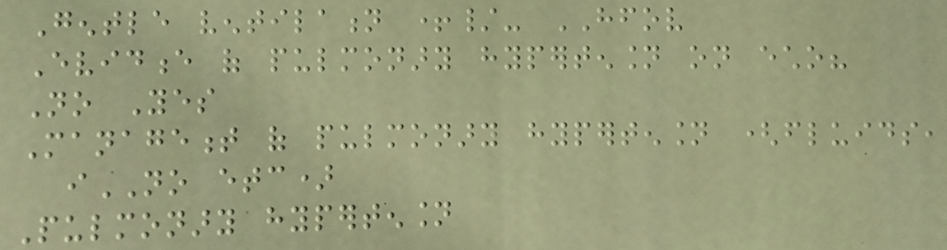Gentle ventilation +/- HFOV
Evidence of pulmonary hypertension on echo?
No Yes
Management of pulmonary hypertension (fluids,
iNO etc)
Pulmonary hypertension
